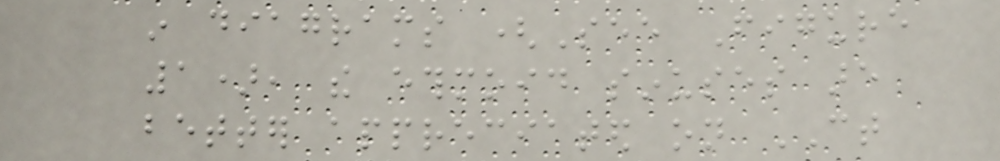in diagrams (See Figure
1), the ethmoid sinuses are
better appreciated on CT
